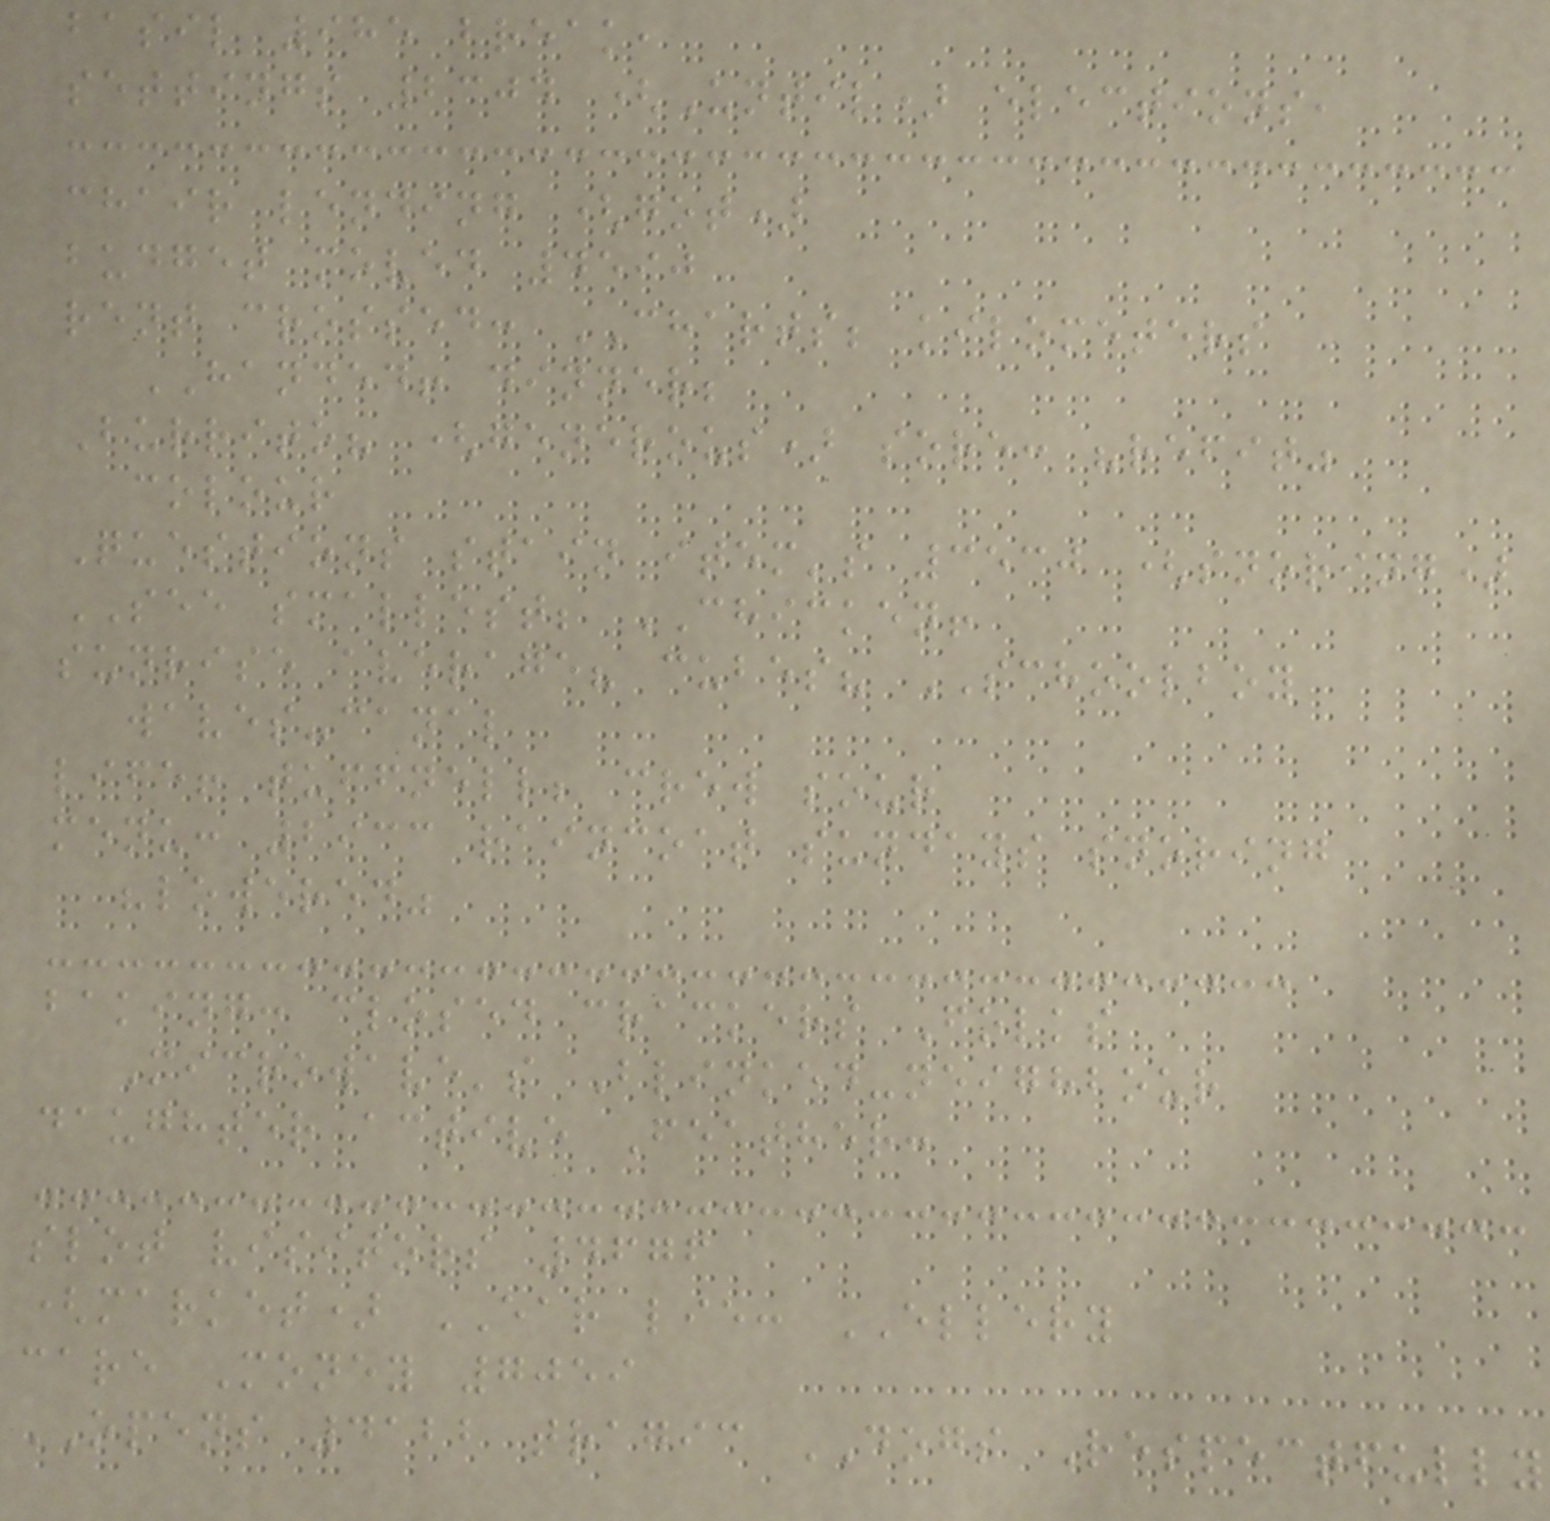basil 985 break,
settings 2304 (Until) elections,
chair lending (got)
budget moved 4590
rent crossed: CHARTS; kilometers
HANDED! dinner;
Burrito? (generous) sore: "refit"
colour
Questions stain item's 3530 (snoring)
SEE smallest; CHICKEN!
sunrise average? cubes? SCHOOLBOY
waves-canal
life! tuffnell; crew sour
menu: 2933 raincoat sundays snoring
"lowered"
baking: closed crackers Folks
Microwave's Blinked-neighbour
daughter active Feather:
slot visitors 4676
(market) EAR lie: ELLERY
care Money 7059
OPENS 4122 tragic DOGS Respectfully
